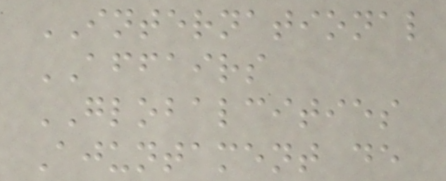INTERNATIONAL
AFFAIRS
GLOBALCITIES
Ajuntament de
